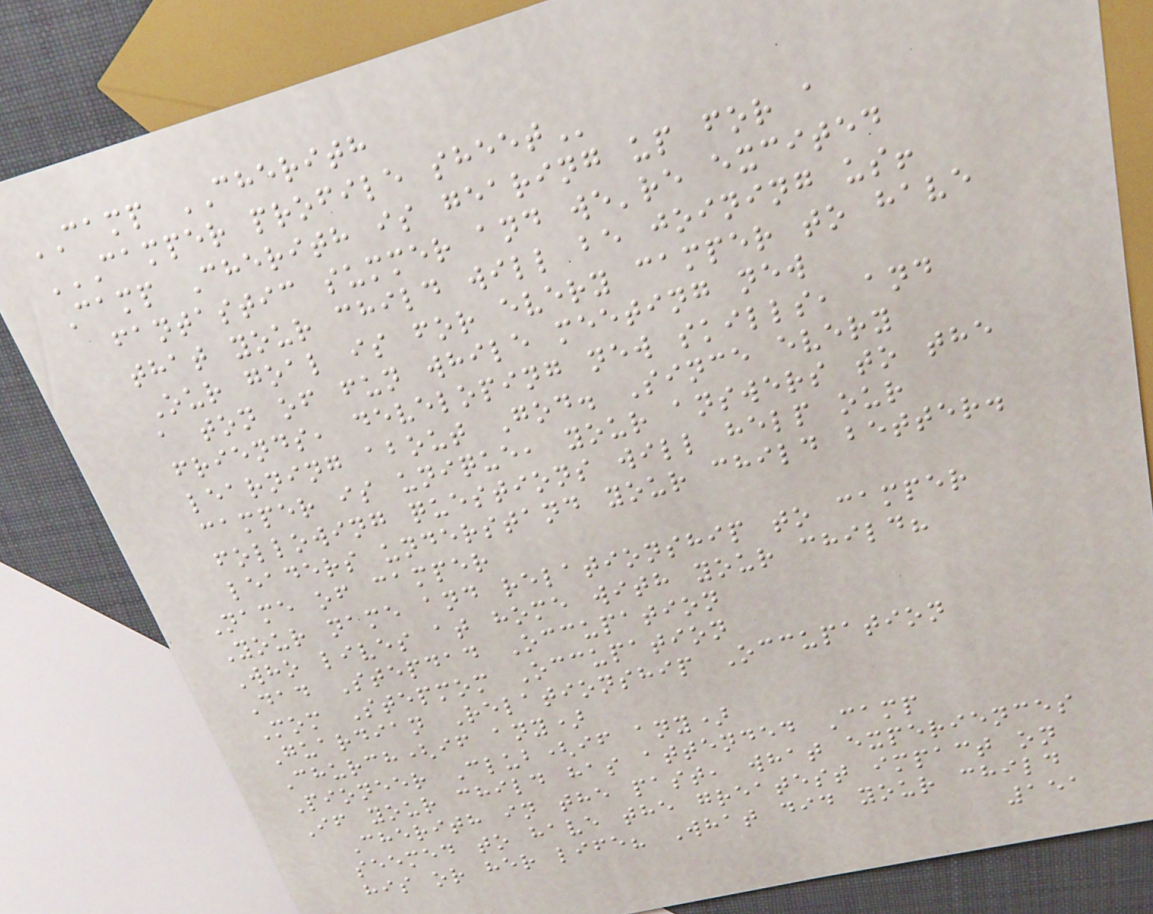CAMP CHERITH
CAMPER PROFILE SHEET
Camp Cherith is gearing up for a
fantastic summer and we're excited
that your child will be joining us!
Our goal is for every camper to have
a ton of fun while meeting new
friends, developing new skills, and
learning about God. Since every
camper is unique, your answers to the
following questions will help our
leaders understand your child better.
Name of camper
Your name and relationship to camper
Who lives at home with your child?
Dad Stepdad Occupation
Mom Stepmom Occupation
Guardian Relationship Occupation
Church(if any)
Pioneer Club(if any)
If your child has attended Camp
Cherith in the past, what experiences
seemed to have the greatest impact on
his or her life? What did your child
151
